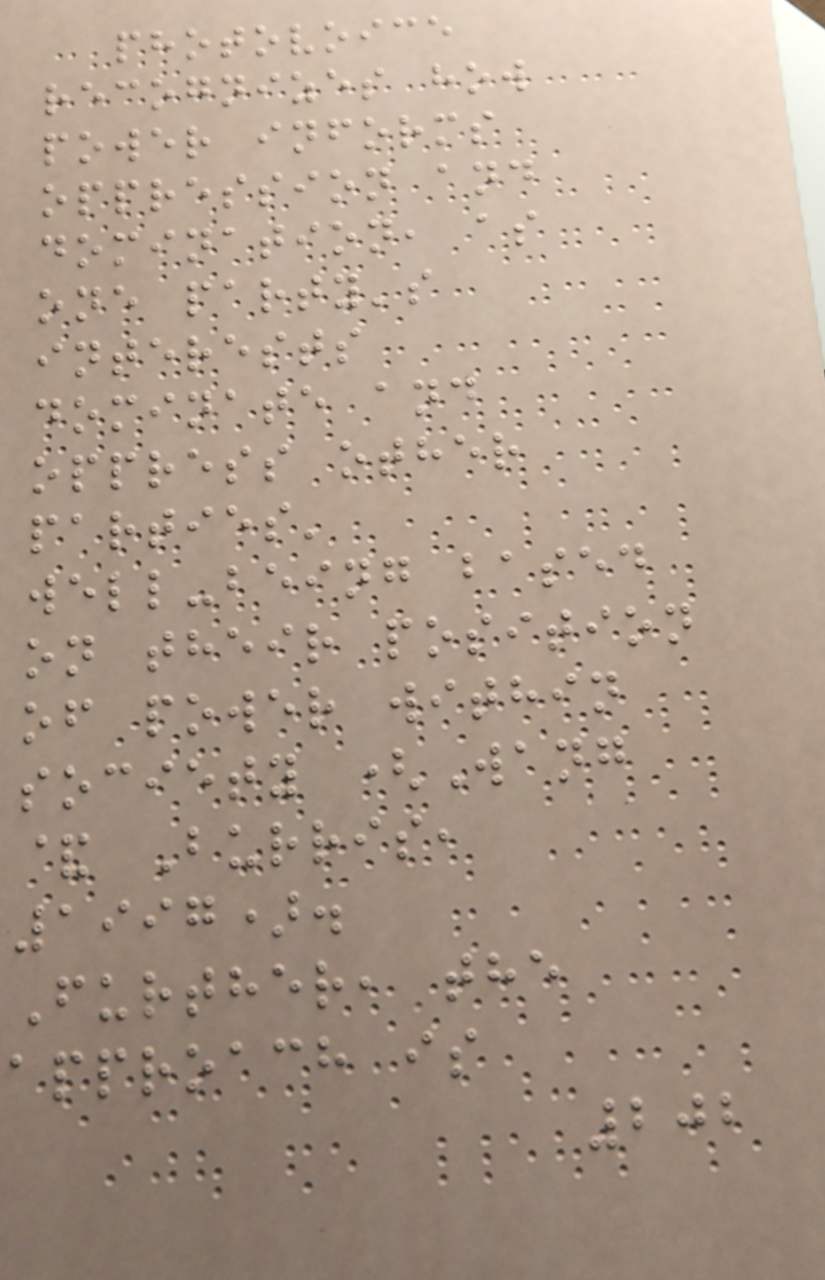photovoice
recognizes how
power informs
oppression and
domination, as
one party's
interests
dominate and
oppress other
parties'
well-being based
on their position
of power within
society (Wang
& Burris,
1997).
Further, the
approach is
202
